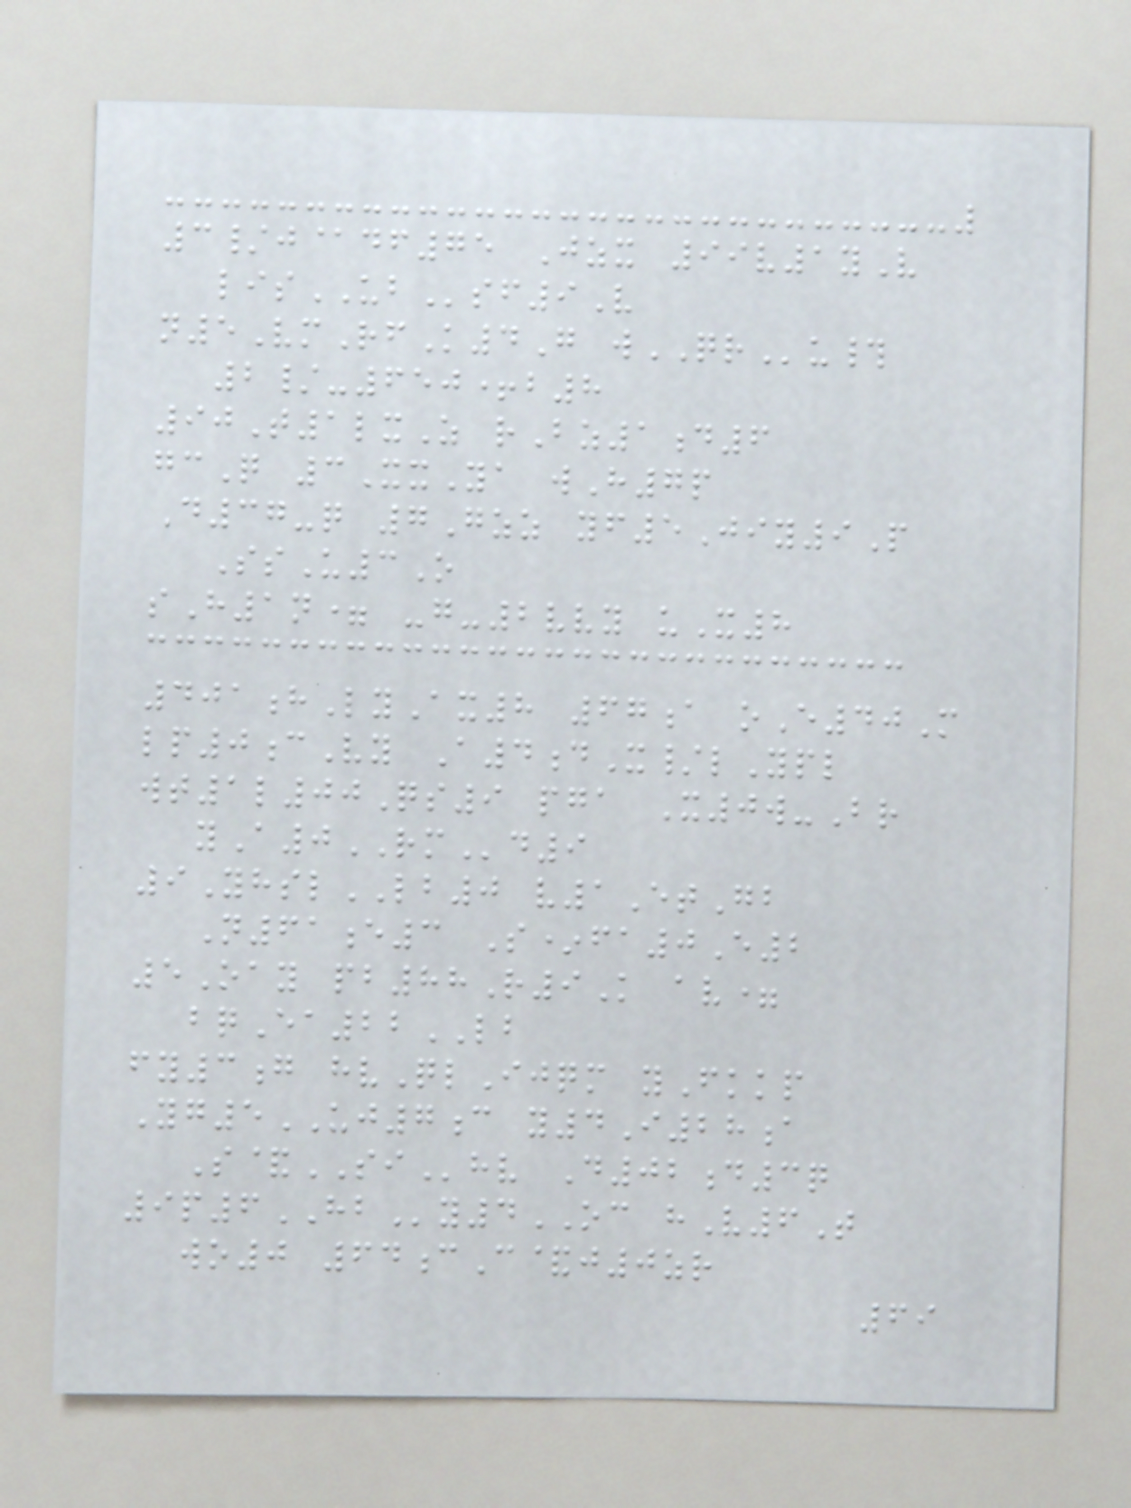3/j@df75 Jzx 99v1yV
lisUBsf9V
n5VmRfK4G wQRu#
2/-650+b8
90T1lxZ rBz1d6
gcQ 3XxYa wH7p
D37-q 7Gzz yf5Jiy9P
SsU3O
sH1n= -g-2vvy uX8
401hLyAx8 67a oE40M
lp0cVy A4dX/lYpl
wt1l00Qs9 pga X0w-Br
yA0RMd9
9YhslLB0 v1EtGb
N61e3 S*fa0E2
5Oay pb88R9K av=
bqEa22LB
fy3g hvQlIjqm yFkkp
Yg5UJ7c y4I28a
S&SIhv D02d3q
9p6HBy4OC hV6T
wo0 64cC&j0zr
69
